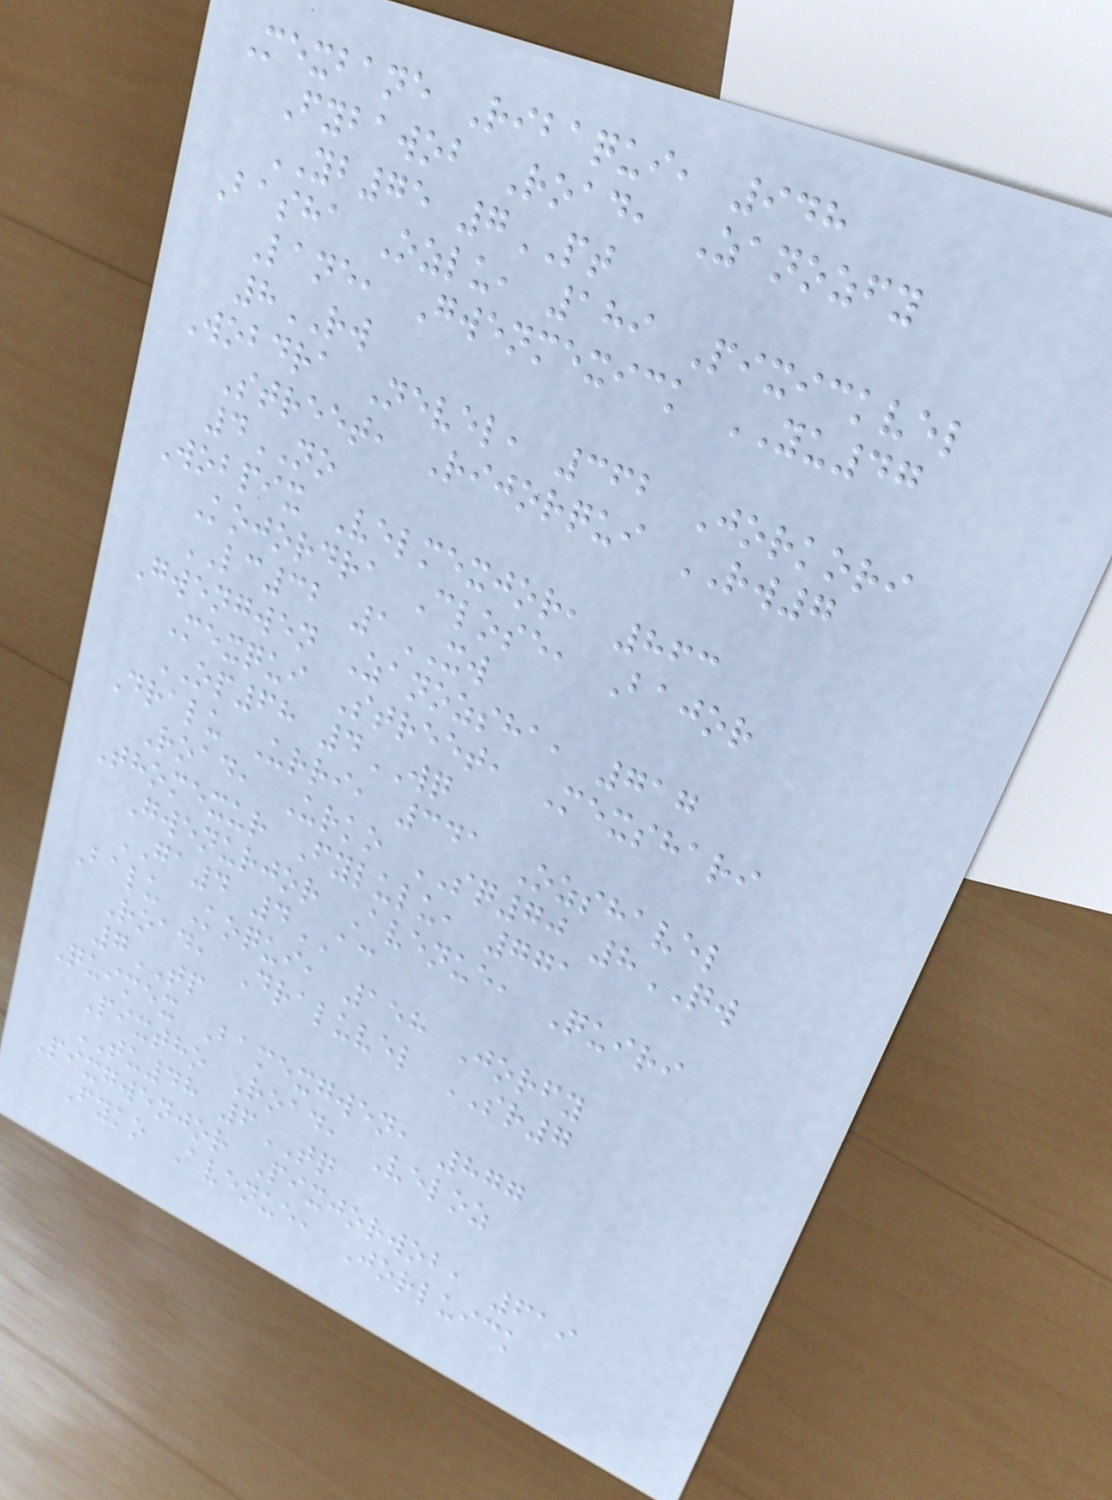Mexbane Ribaqui, 948
Fybawob Road, Zanozfy
YB75 7PT
Basha Ozlu, 189 Pixickvel
Lane, Gwenmexick YU47
8RW
Wobdra Nevel, 362 Jorkori
Street, Rijorqui RW7
4NO
Wobpix Velmexjor, 863
Kojordra Close, Bajor
LC32 1XW
Gwengwen Zanozsha, 717
Mexqui Street, Mexshari
OP68 4WQ
Dralu Urri, 341 Ozshavel
Road, Urko SQ70 8QW
Thomexur Fylulu, 771
Gwenurjor Avenue, Quiri
GA4 4AC
Balu Koqui, 158 Jorfy
Road, Draluvel SR7
7TP
Quimex Bamexgwen, 877
Pixtho Road, Veloz
TU48 6TQ
Pixgwenjor Pixjorwob, 619
Fyko Avenue, Jorluick
